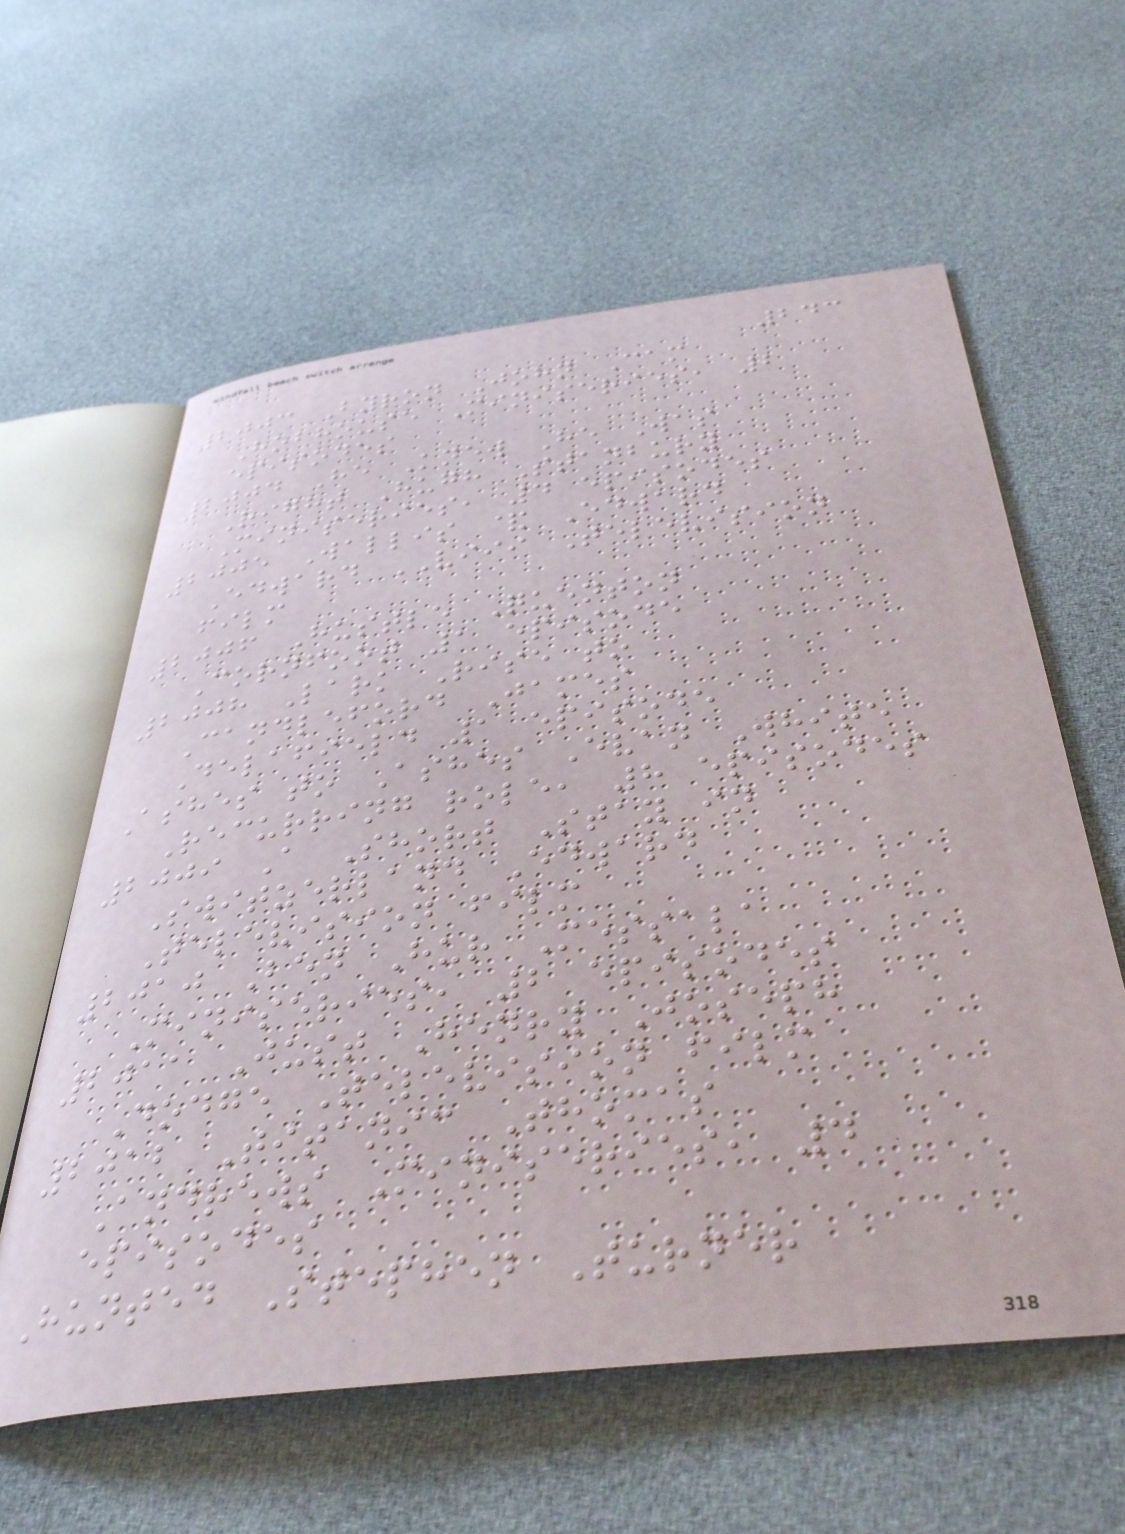243
2003 Byron John Cam
Hobhouse Miniseries, 2
episodes
2004 He Knew He Was
Right Hugh Stanbury
Miniseries, 4 episodes
2005 Wallis & Edward
Edward VIII Television
film
2006 Hustle Quenton
Cornfoot 1 episode
2008 Lark Rise to
Candleford James
Delafield 1 episode
Ashes to Ashes Evan White
Recurring role, 8 episodes
2009 A Short Stay in
Switzerland Edward
Television film
2010 Ben Hur Messala
Miniseries, 2 episodes
2011 Just Henry Joseph
Dodge Television film
2012 Titanic Thomas
Andrews Miniseries, 4
episodes
Hunted Stephen Turner
